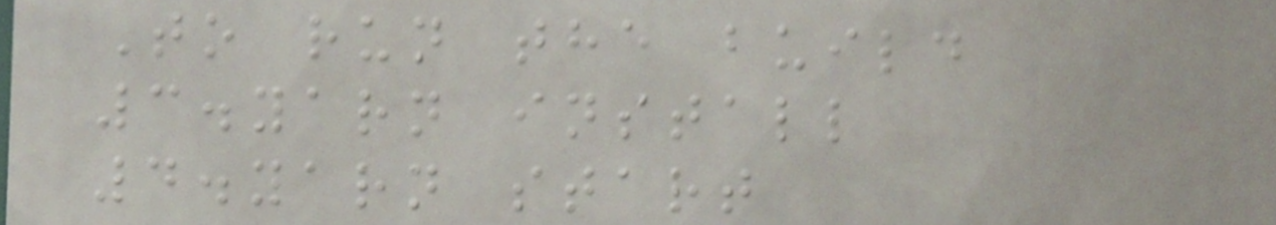To run the build
3.yarn install
4.yarn start
